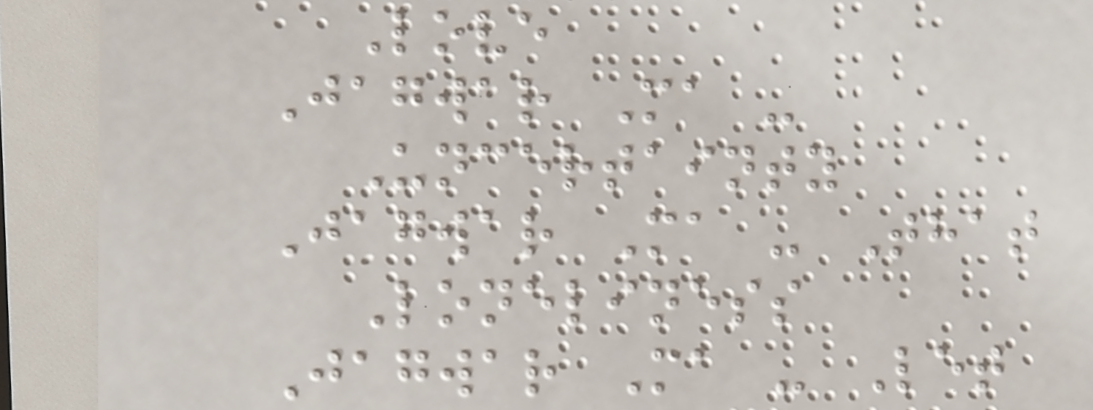Love
Jagwar Ma -
Uncertainty
Jagwar Ma - That
Loneliness
Jagwar Ma - Let
